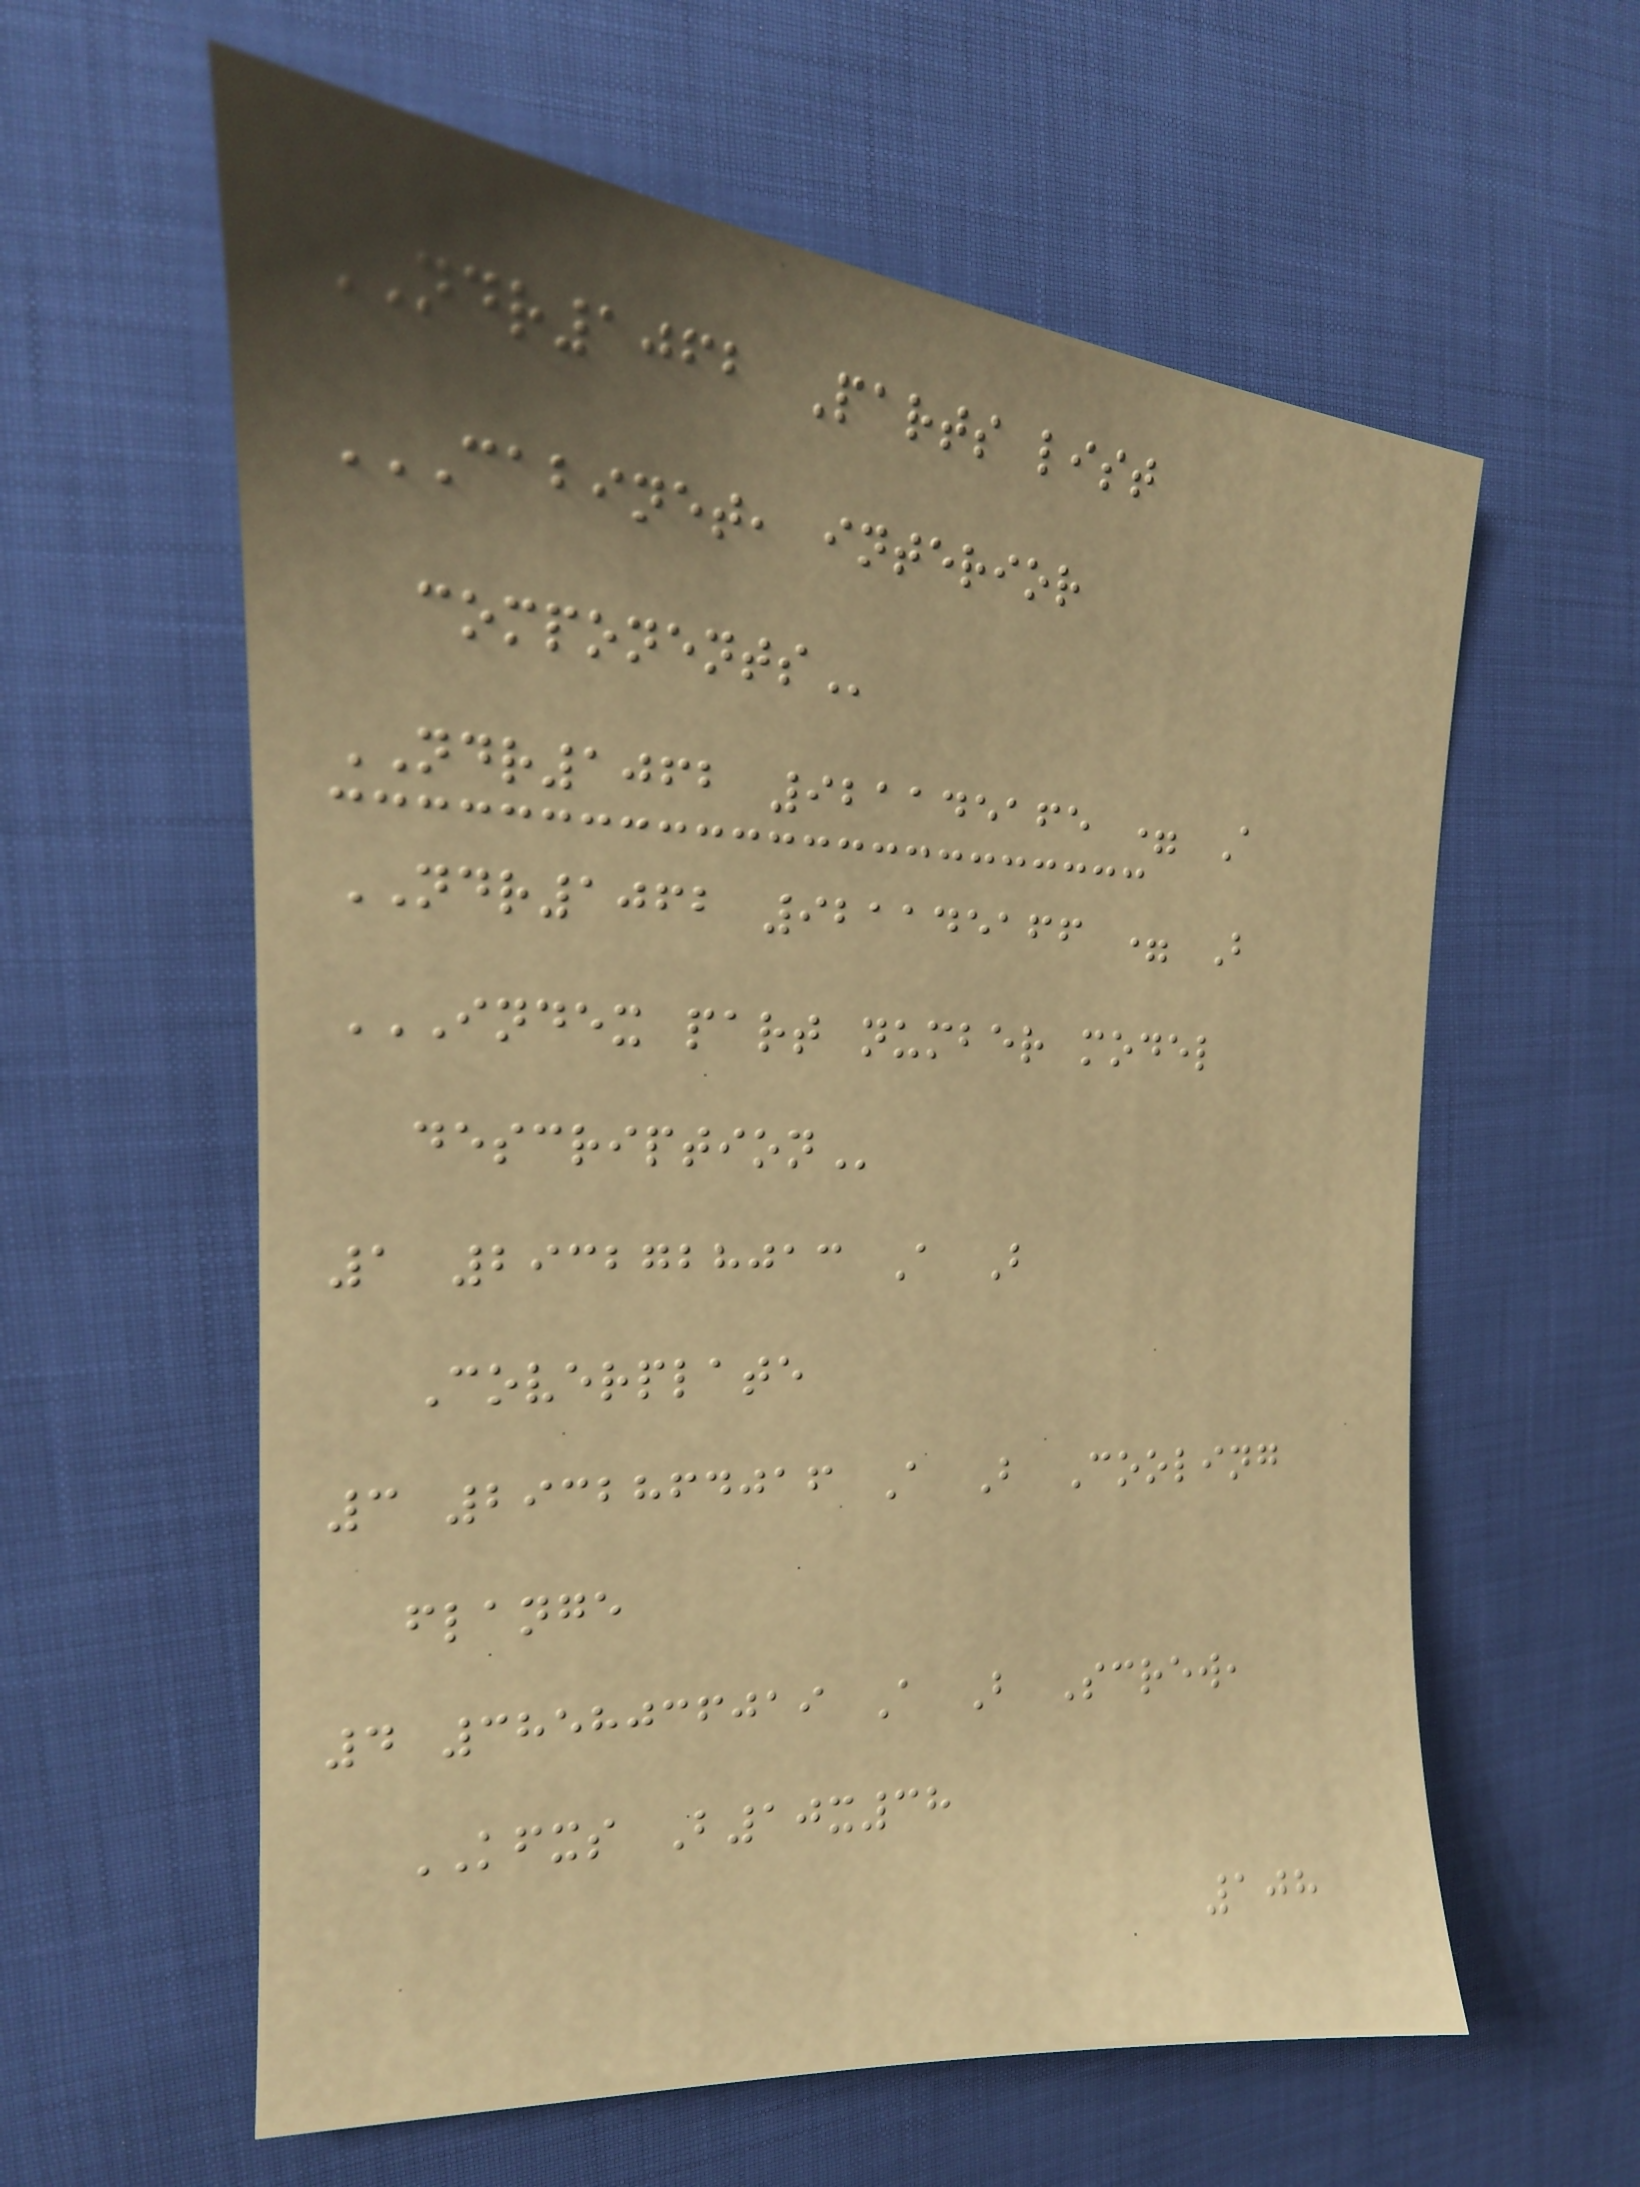NDR1062 Parts list
CABINET, INTERIOR
COMPONENTS
NDR1062 921145165 = A
NDR1062 921145166 = B
INDEX PART NUMBER MODEL
DESCRIPTION
1 2932728013 A B
Coverplate
3 2932864016 A B Cooling
flange
4 3858036019 A B Screw,
KFXS B10x38
108
